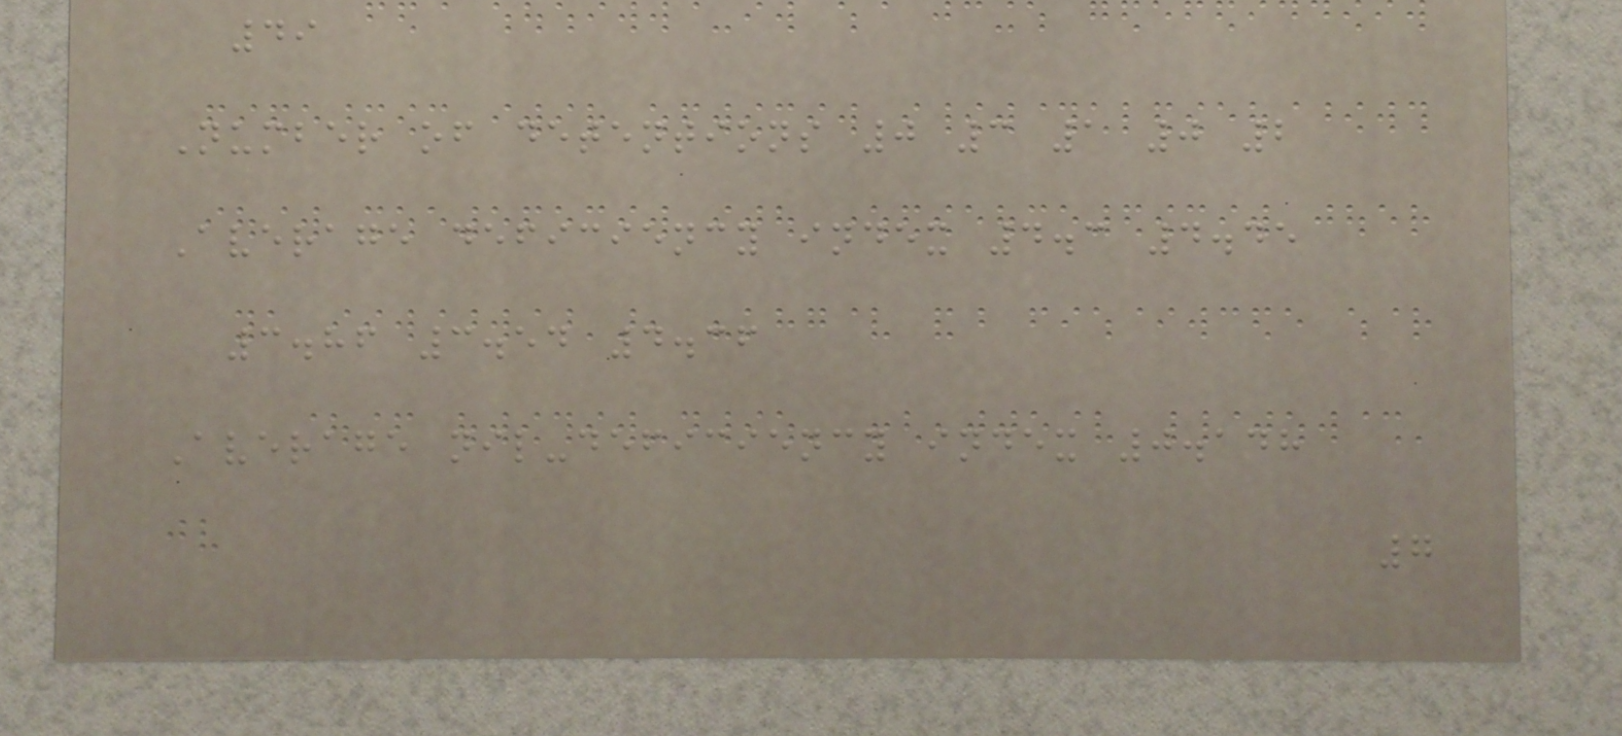49
Number of detentions 0 3 1 0 2
Average deficiency index 4.3 4.45
3.86 3.54 4.36
Average nil-deficiency index 0.148
7
